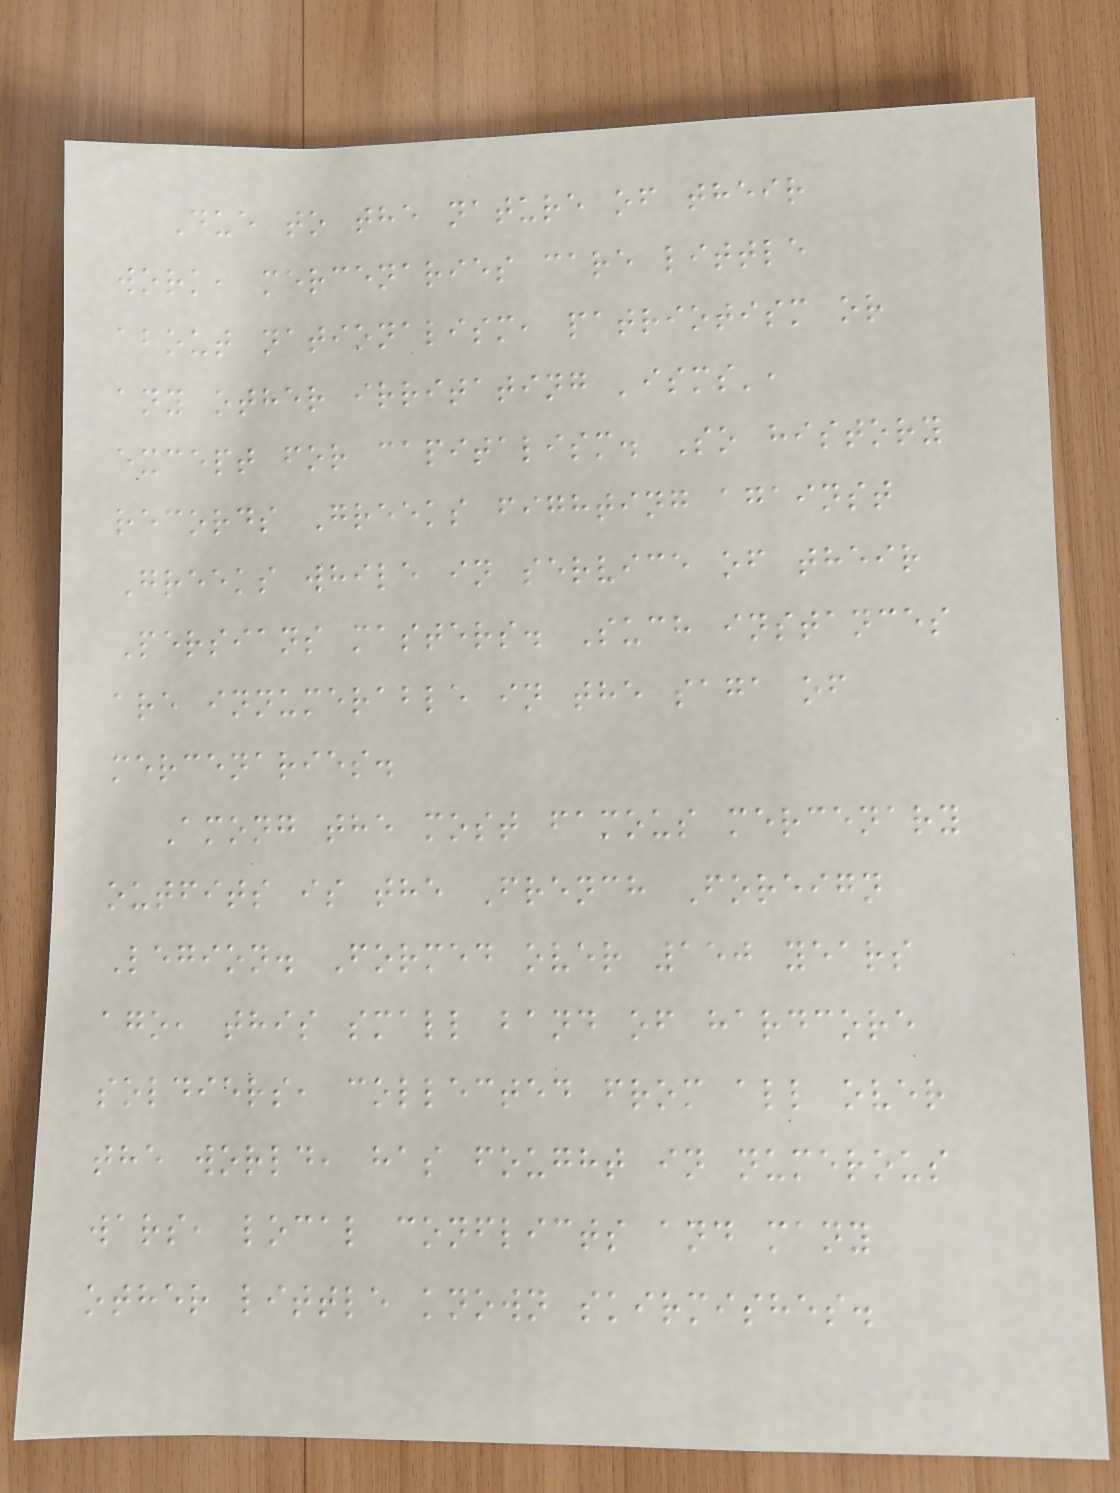Due to the nature of their
work, mercenaries care little
about nationalism, patriotism or
any other irritating 'isms',
except for capitalism. So history
records Greeks fighting against
Greeks while in service of their
Persians masters. Such instances
are innumerable in the saga of
mercenaries.
Among the most famous mercenary
outfits is the French Foreign
Legion. Formed over 150 years
ago, this small band of hardcore
soldiers, collected from all over
the world, has fought in numerous
wars, local conflicts and many
other little known skirmishes.
